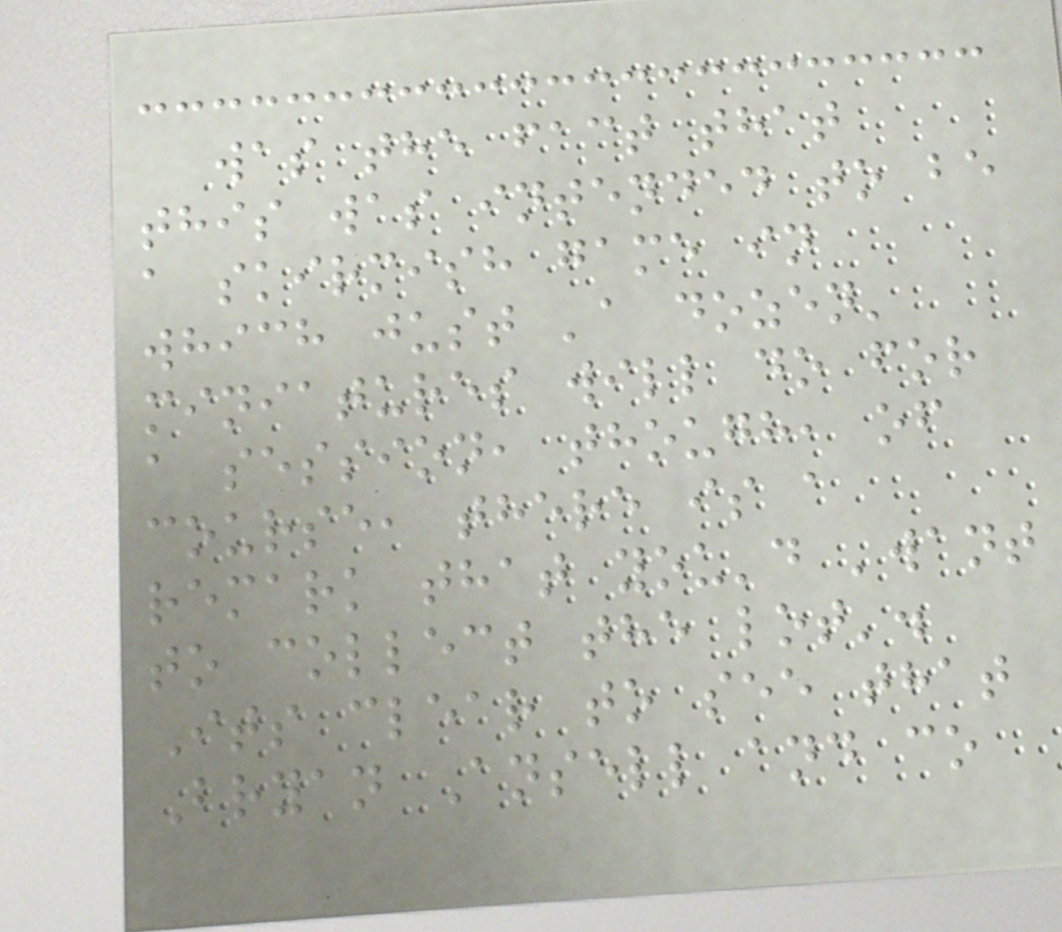was the fact that
this was intended to be
a skirmish game in
which just 'a dozen'
miniatures will do for
a session, though, of
course, there is a
remark that you'd 'want
to collect the lot'.
Its clear to see that
Bryan Ansell and co
